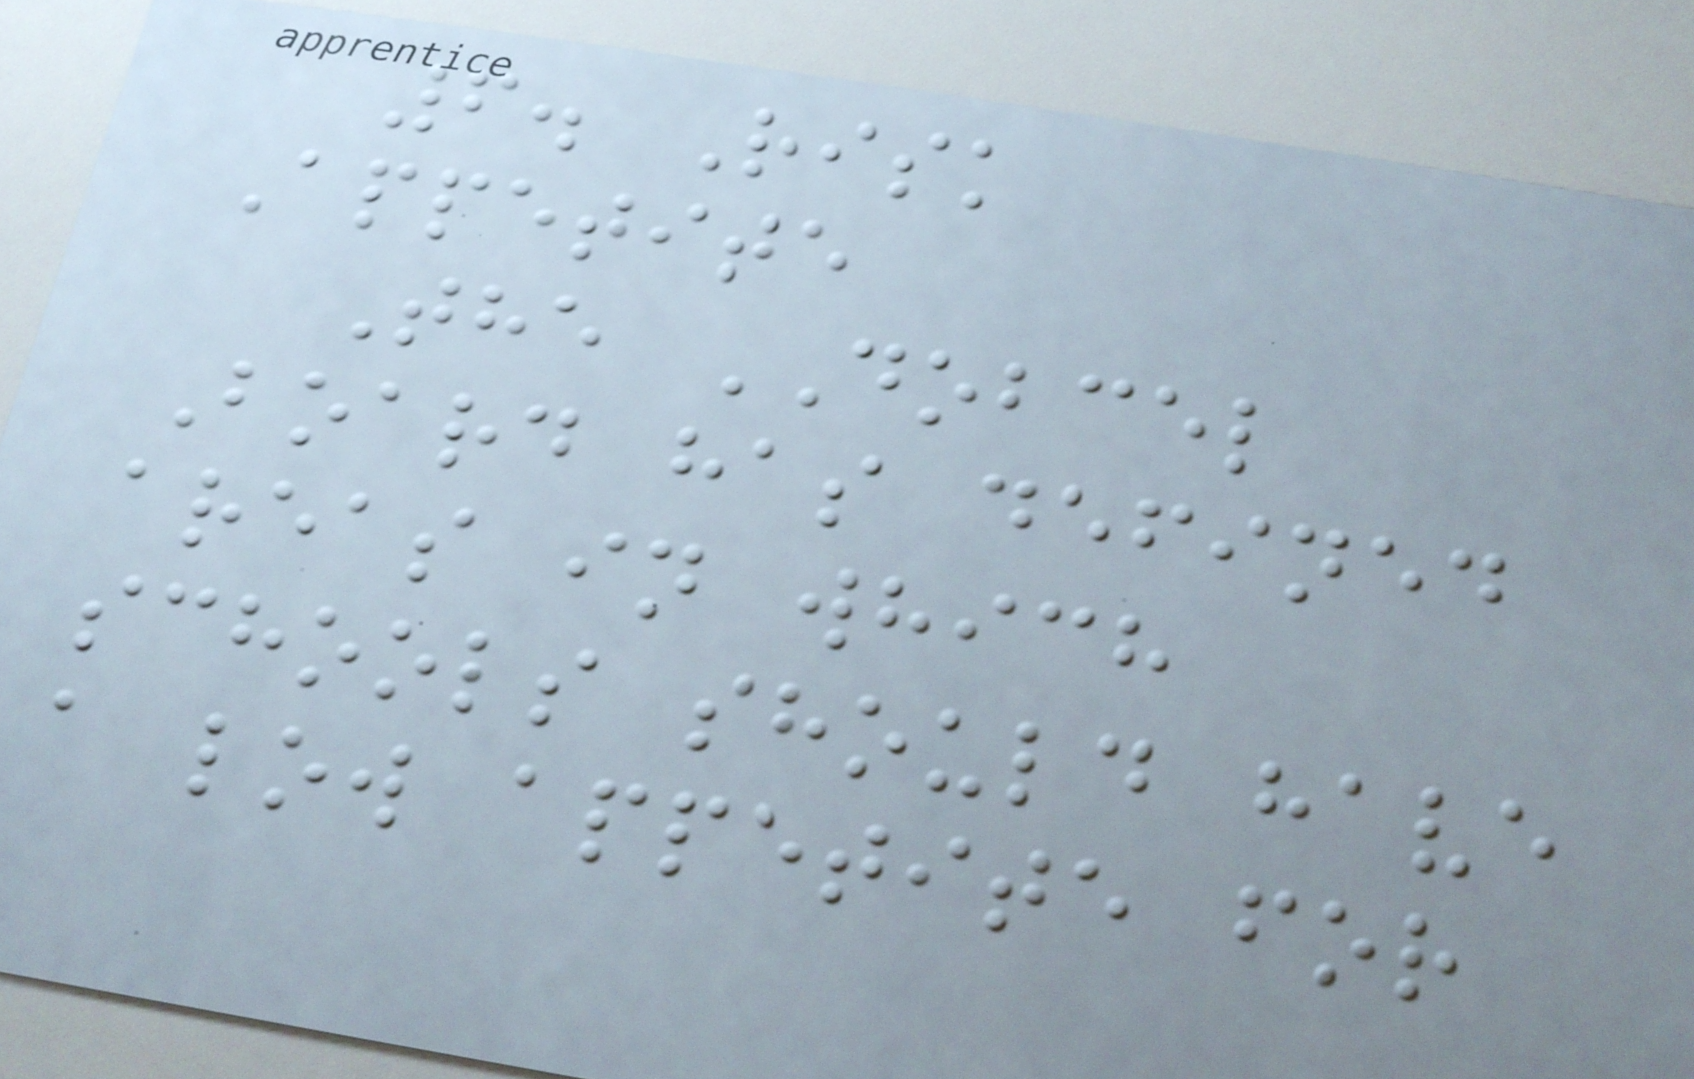6. Risk
Appetite
The DOBCEL
Board has defined
areas in which
schools should have
a low appetite for
